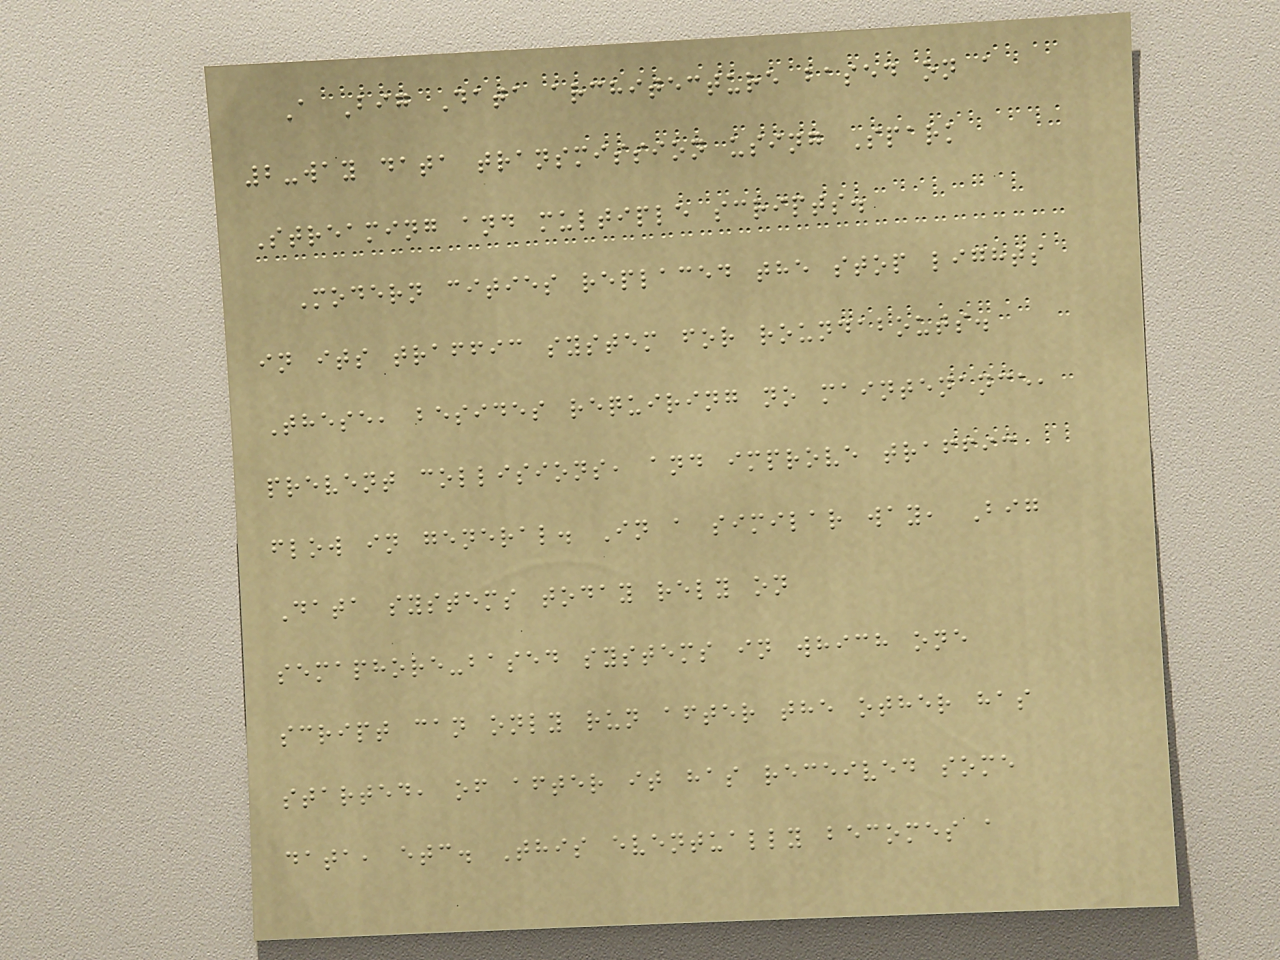A Big Data architecture based on a
2-way data transmission using Spark
Streaming and multiple scripts.
Modern cities replaced the stop lights
in its traffic system for roundabouts.
These, besides requiring no maintenance,
prevent collisions, and improve traffic
flow in general. In a similar way, Big
Data systems today rely on
semaphore-based systems in which one
script can only run after the other has
started, of after it has received some
data, etc. This eventually becomes a
